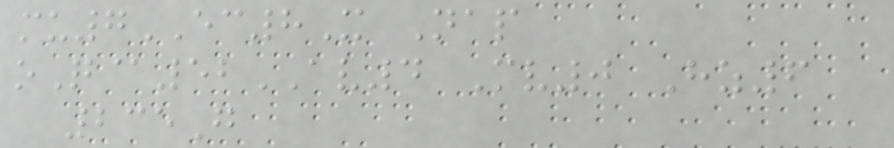mu7EC8X Nap
oQ@52AV4 Mv0 Hz6
235G
